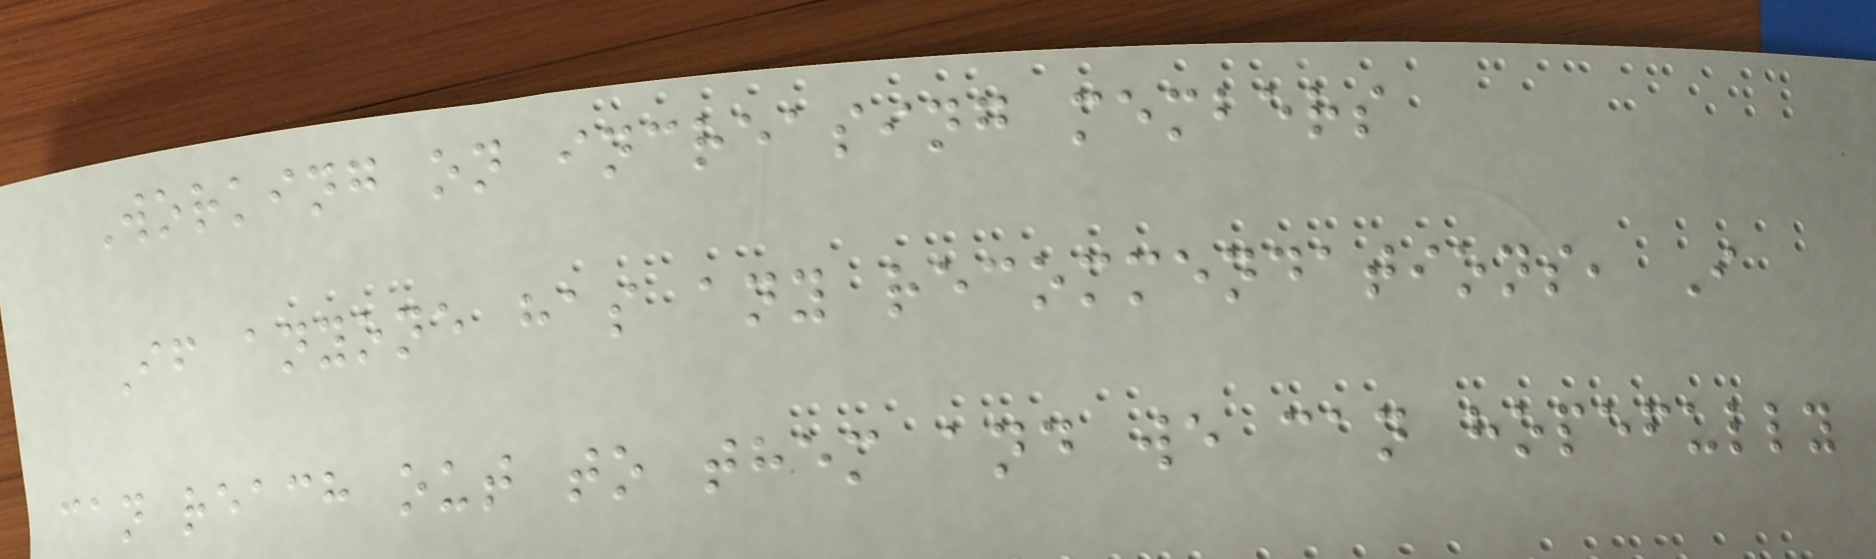Working on increasing members
If anyone has any recommendations, I
can reach out to them and we can hopefully
